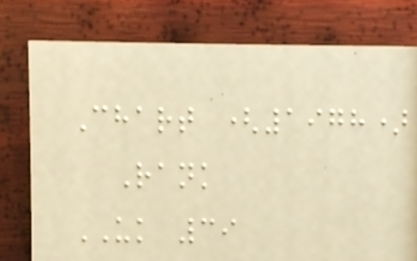Chart (1978)
Rank
UK 39
